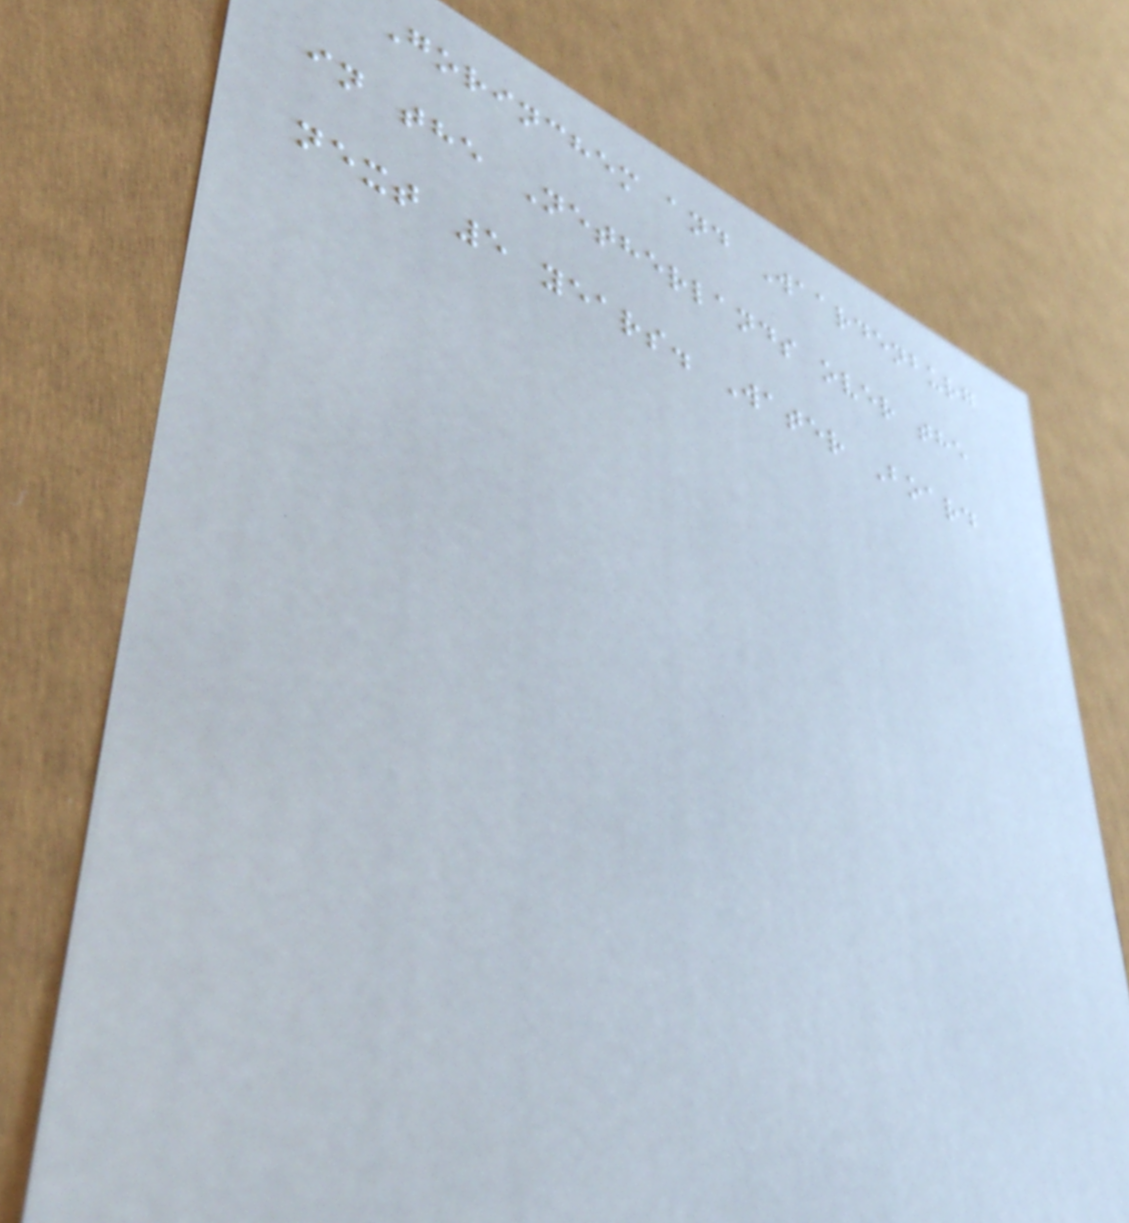Gorinchem and Waardenburg
in the Netherlands over the
next 5 years. Water Board
